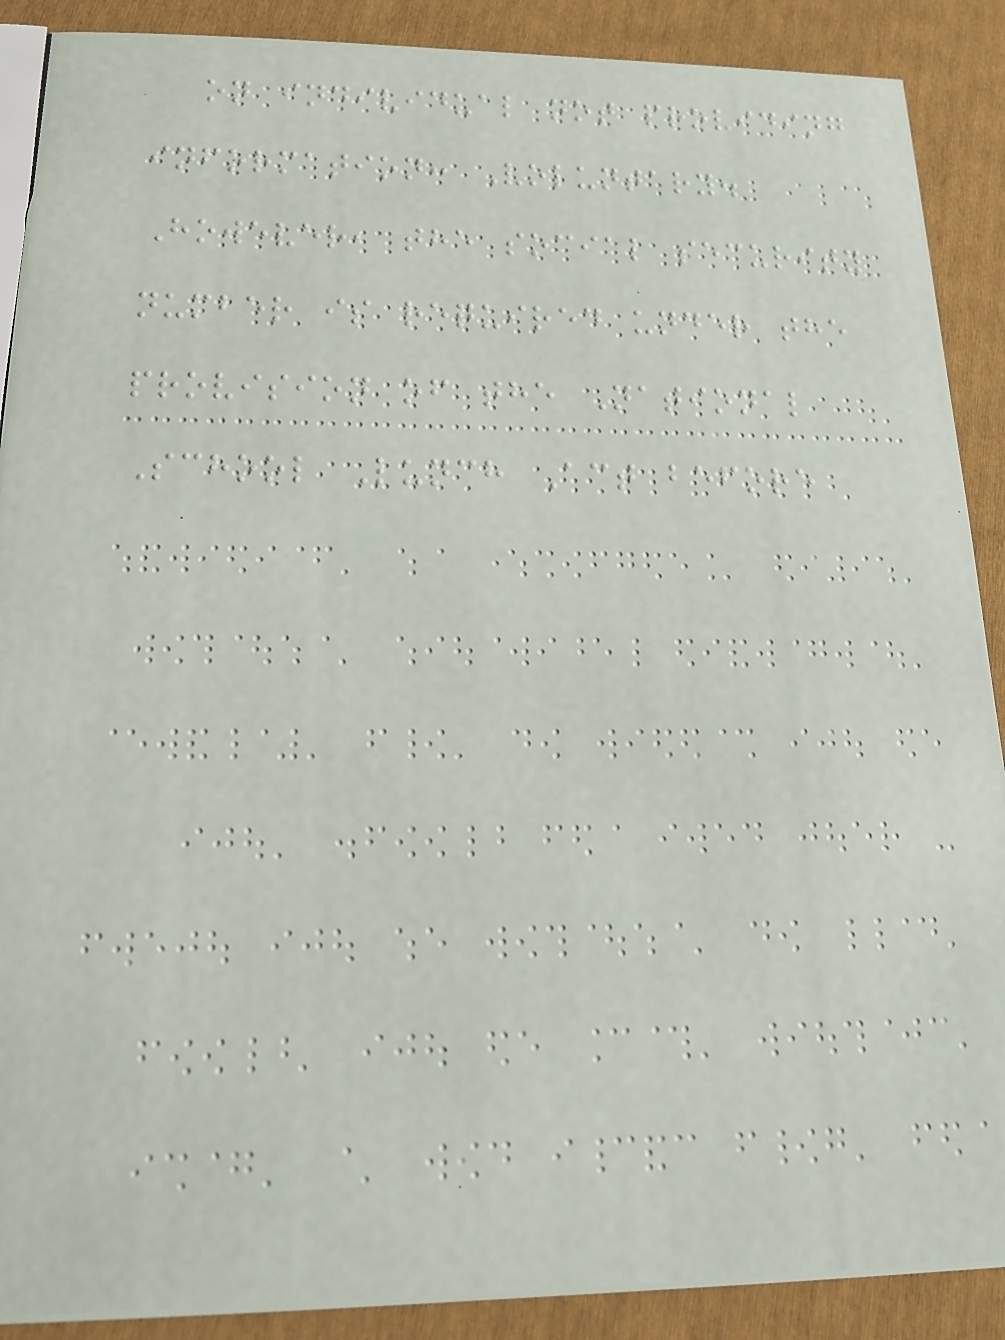on individual not providing
information: Voluntary.
However, the social security
number is required under the
provision of the National
School Lunch Act before
